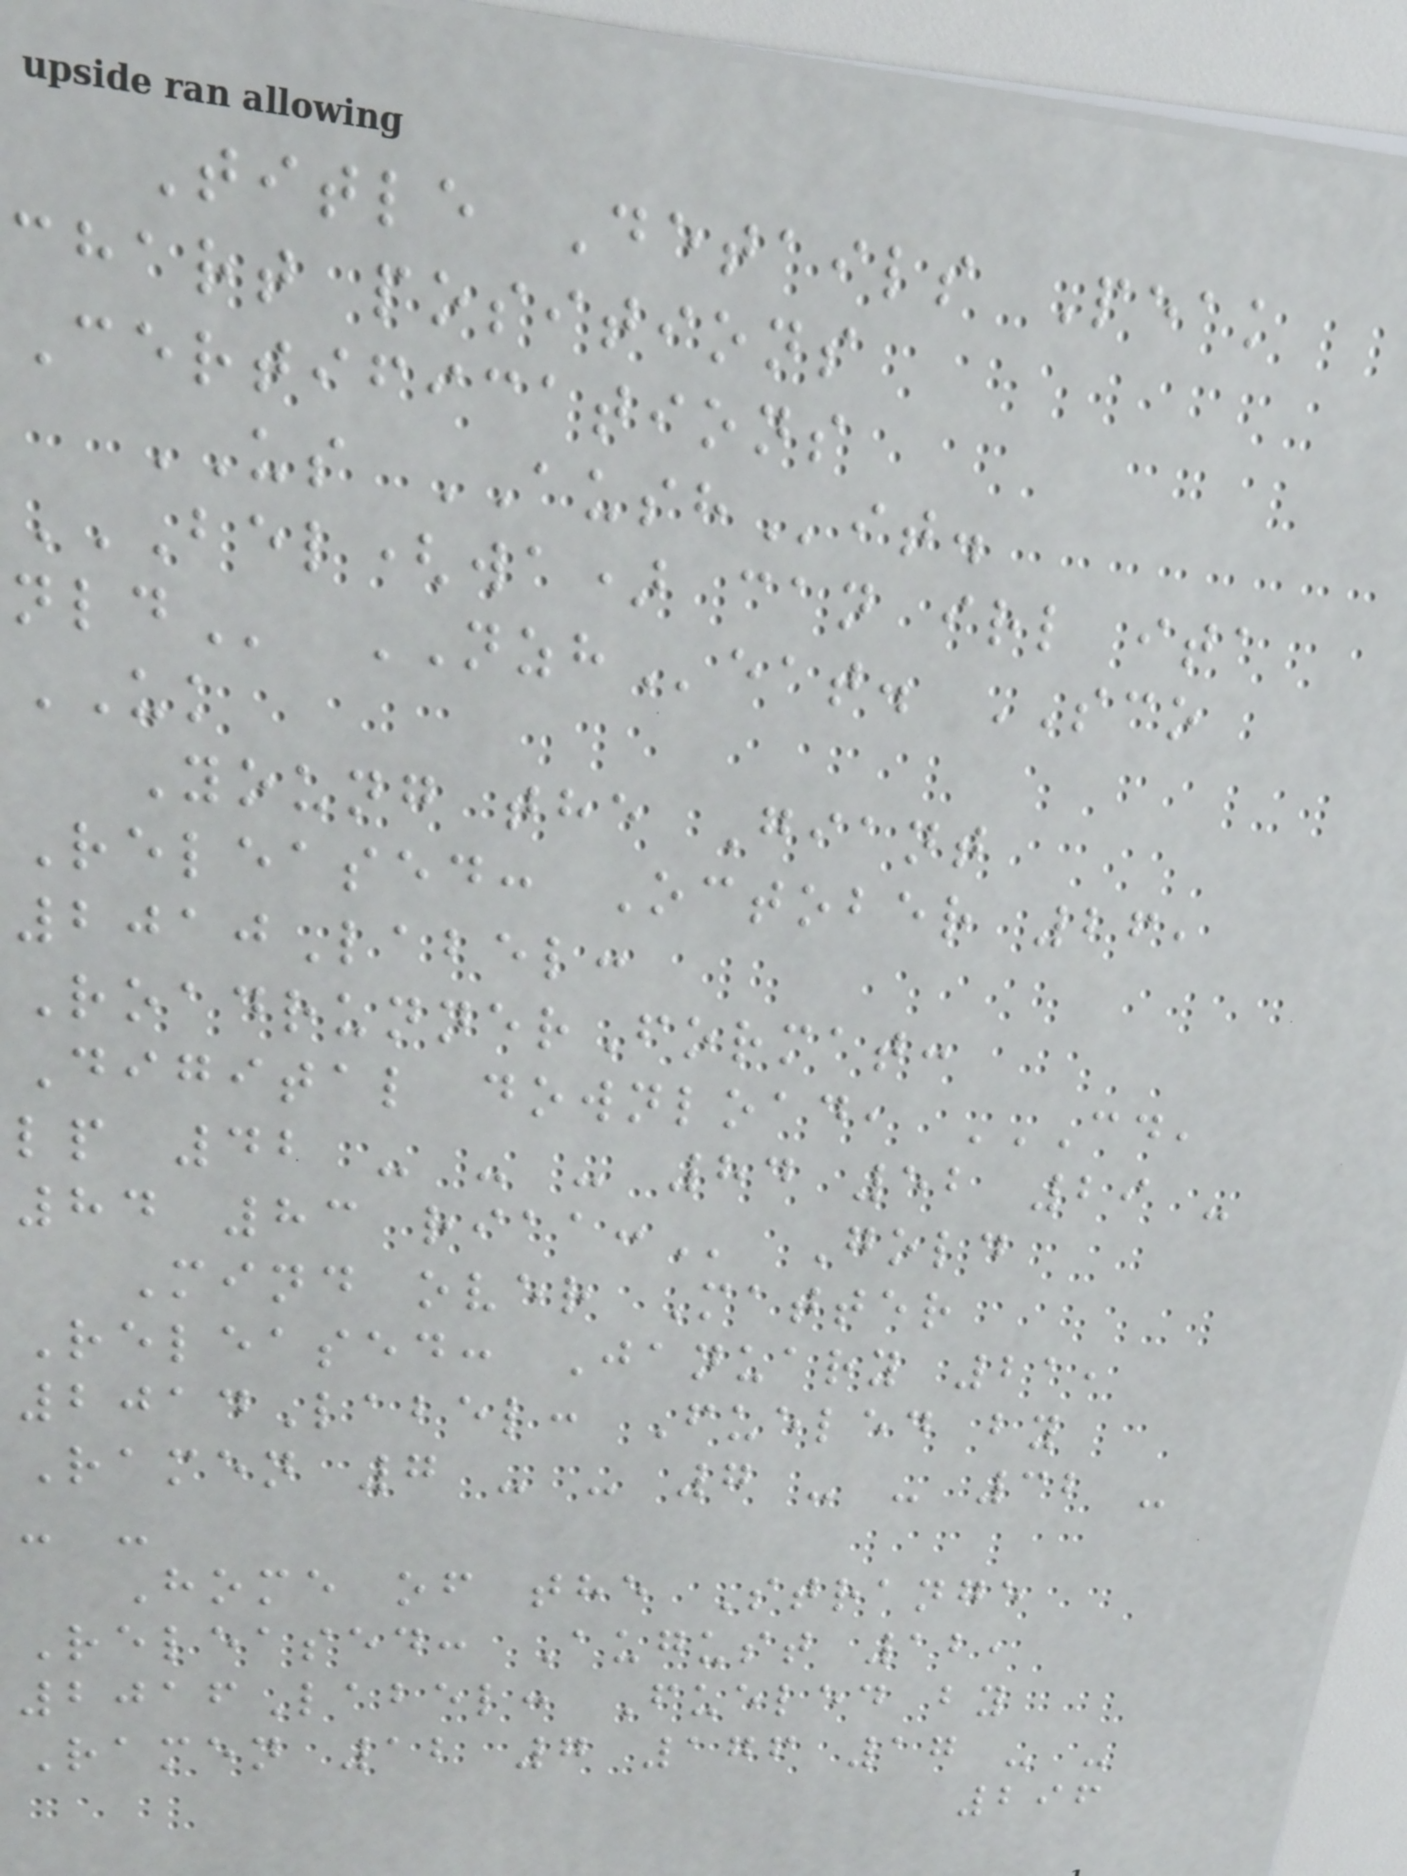Title Details Peak
chart positions
Certifications
US AUSHit.
BEL(WA) CAN IRL ITA
NZHeat. SCO
UK
Young the Giant
Released: October 26,
2010Label:
RoadrunnerFormat:
Digital download, CD,
lp 42 - - - 84 52 29 -
84 83
Mind over Matter
Released: January 21,
2014Label: Fueled by
Ramen 7 - - 7 - - 32 -
- -
Home of the Strange
Released: August 12,
2016Label: Fueled by
Ramen 12 7 176 17 - -
296
